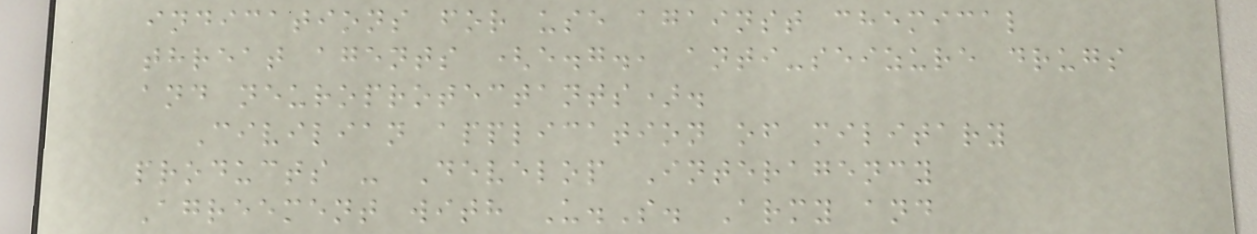indications for use against chemical
threat agents (e.g., anti-seizure drugs
and neuroprotectants).
Civilian application of military
products - Develop Interagency
Agreement with U.S. Army and
